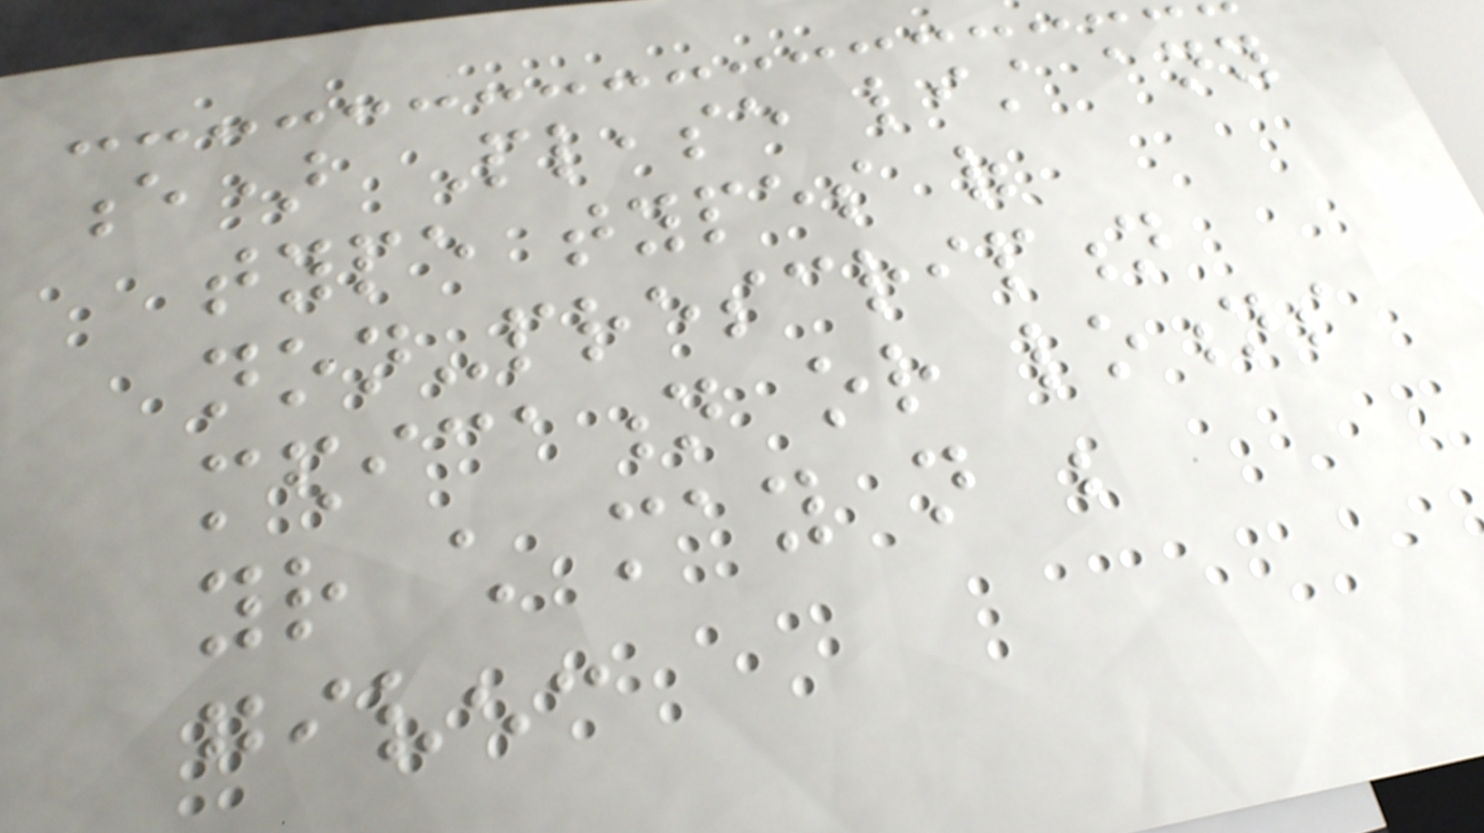e) Please list any
type types of
non-prescription
medication or lotions
your child may not be
given:
